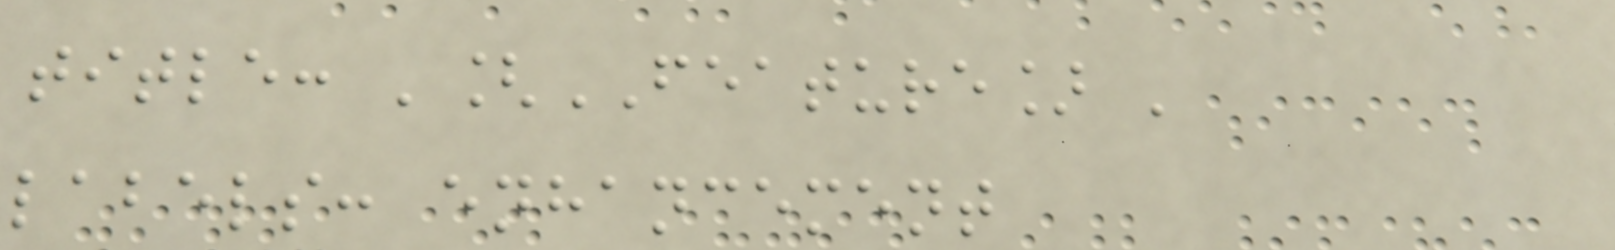title: '[FEATURE] '
labels: enhancement
